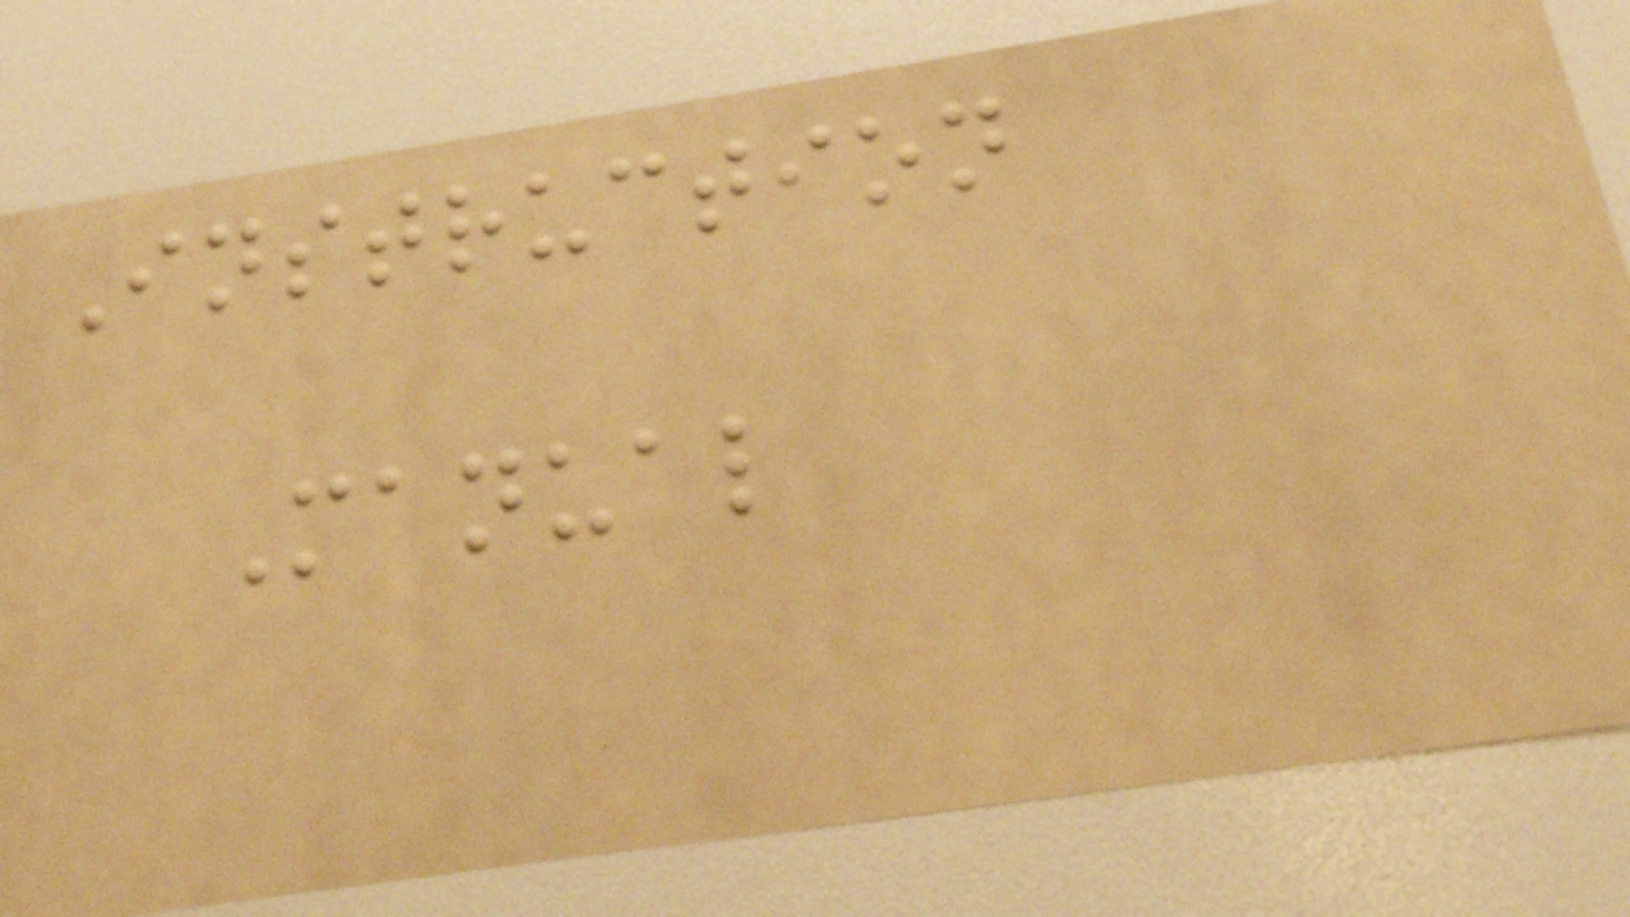Instruction
Manual
